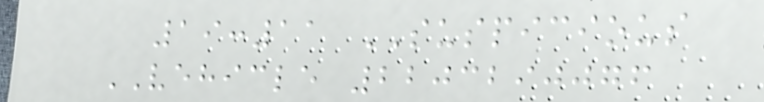19:11 SUSPICIOUS
VEHICLE 2203290076
